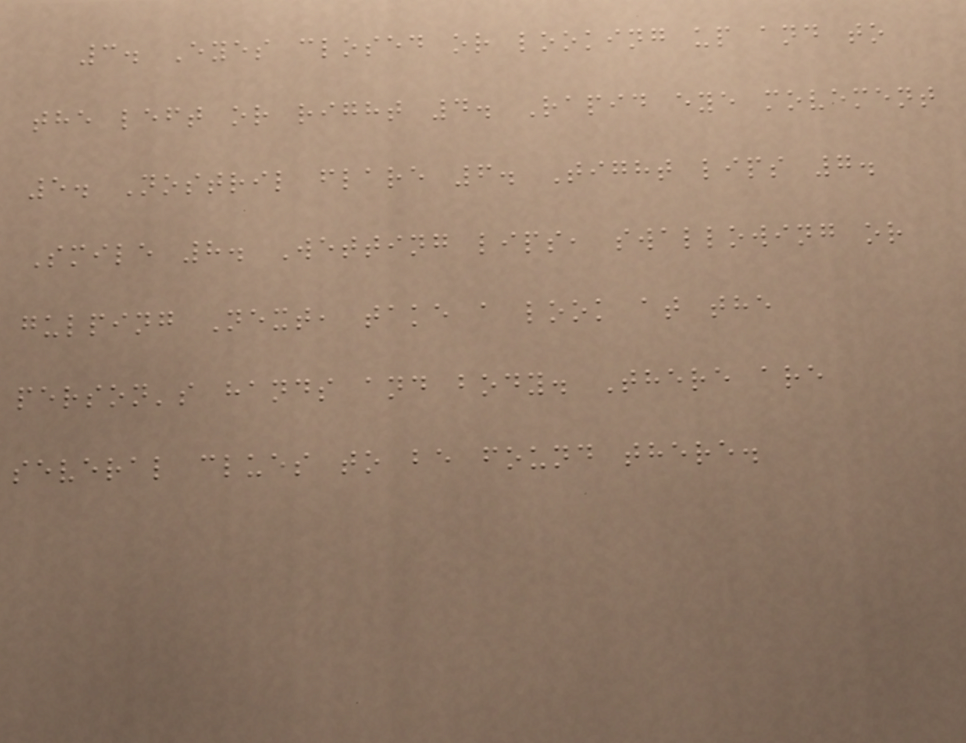3. Eyes closed or looking up and to
the left or right 4. Rapid eye movement
5. Nostril flare 6. Tight lips 7.
Smile 8. Wetting lips, swallowing or
gulping Next, take a look at the
person's hands and body. There are
several clues to be found there.
